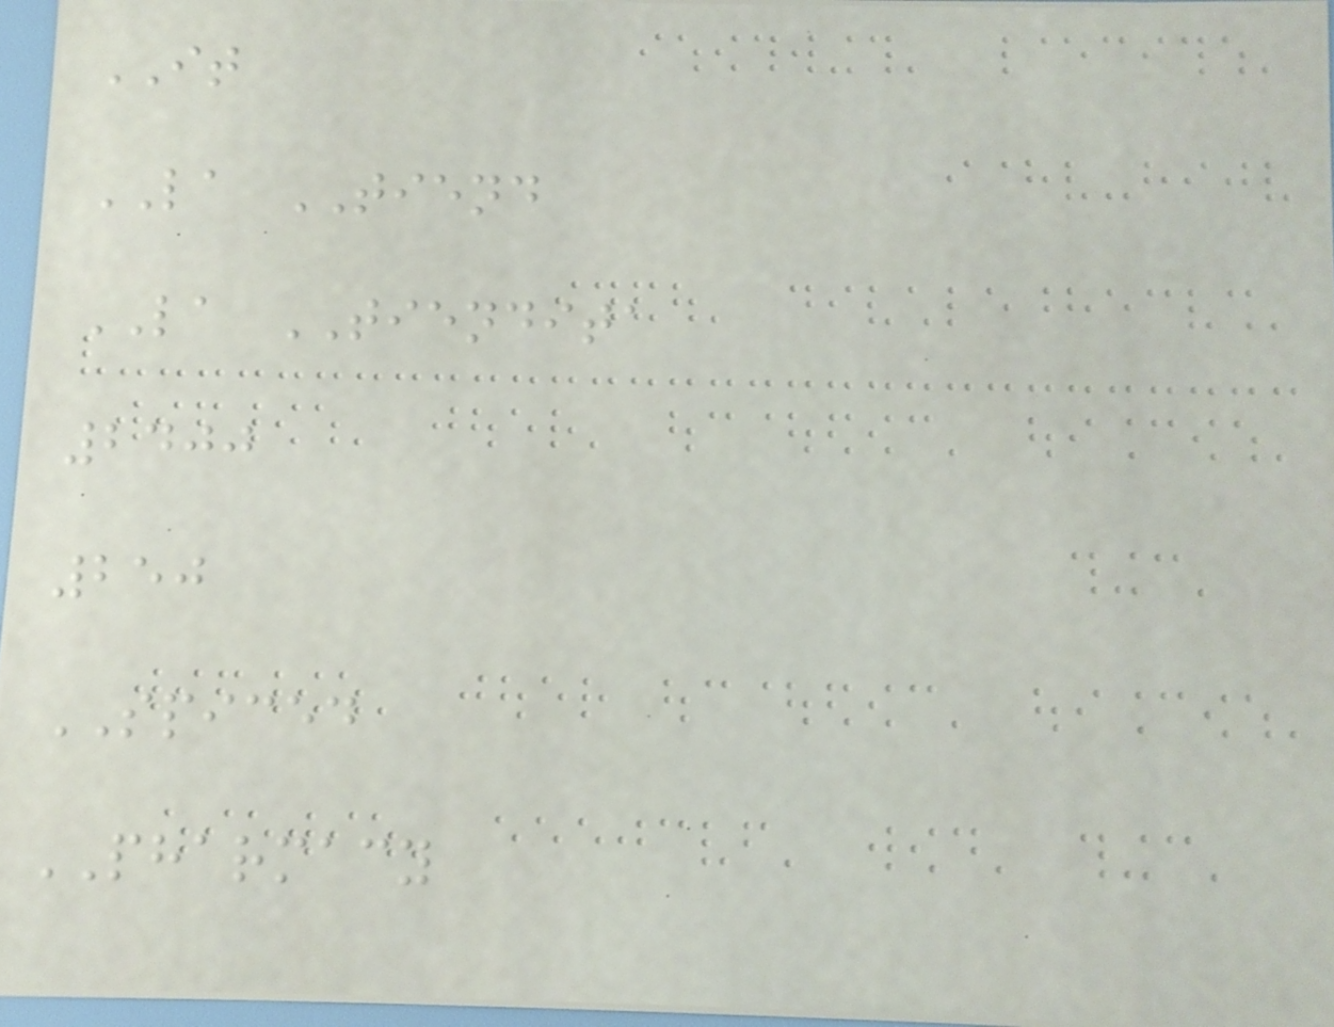IT
LA TIEND
LA TIENDITA
2400
250
SPICED
PHARMACY
